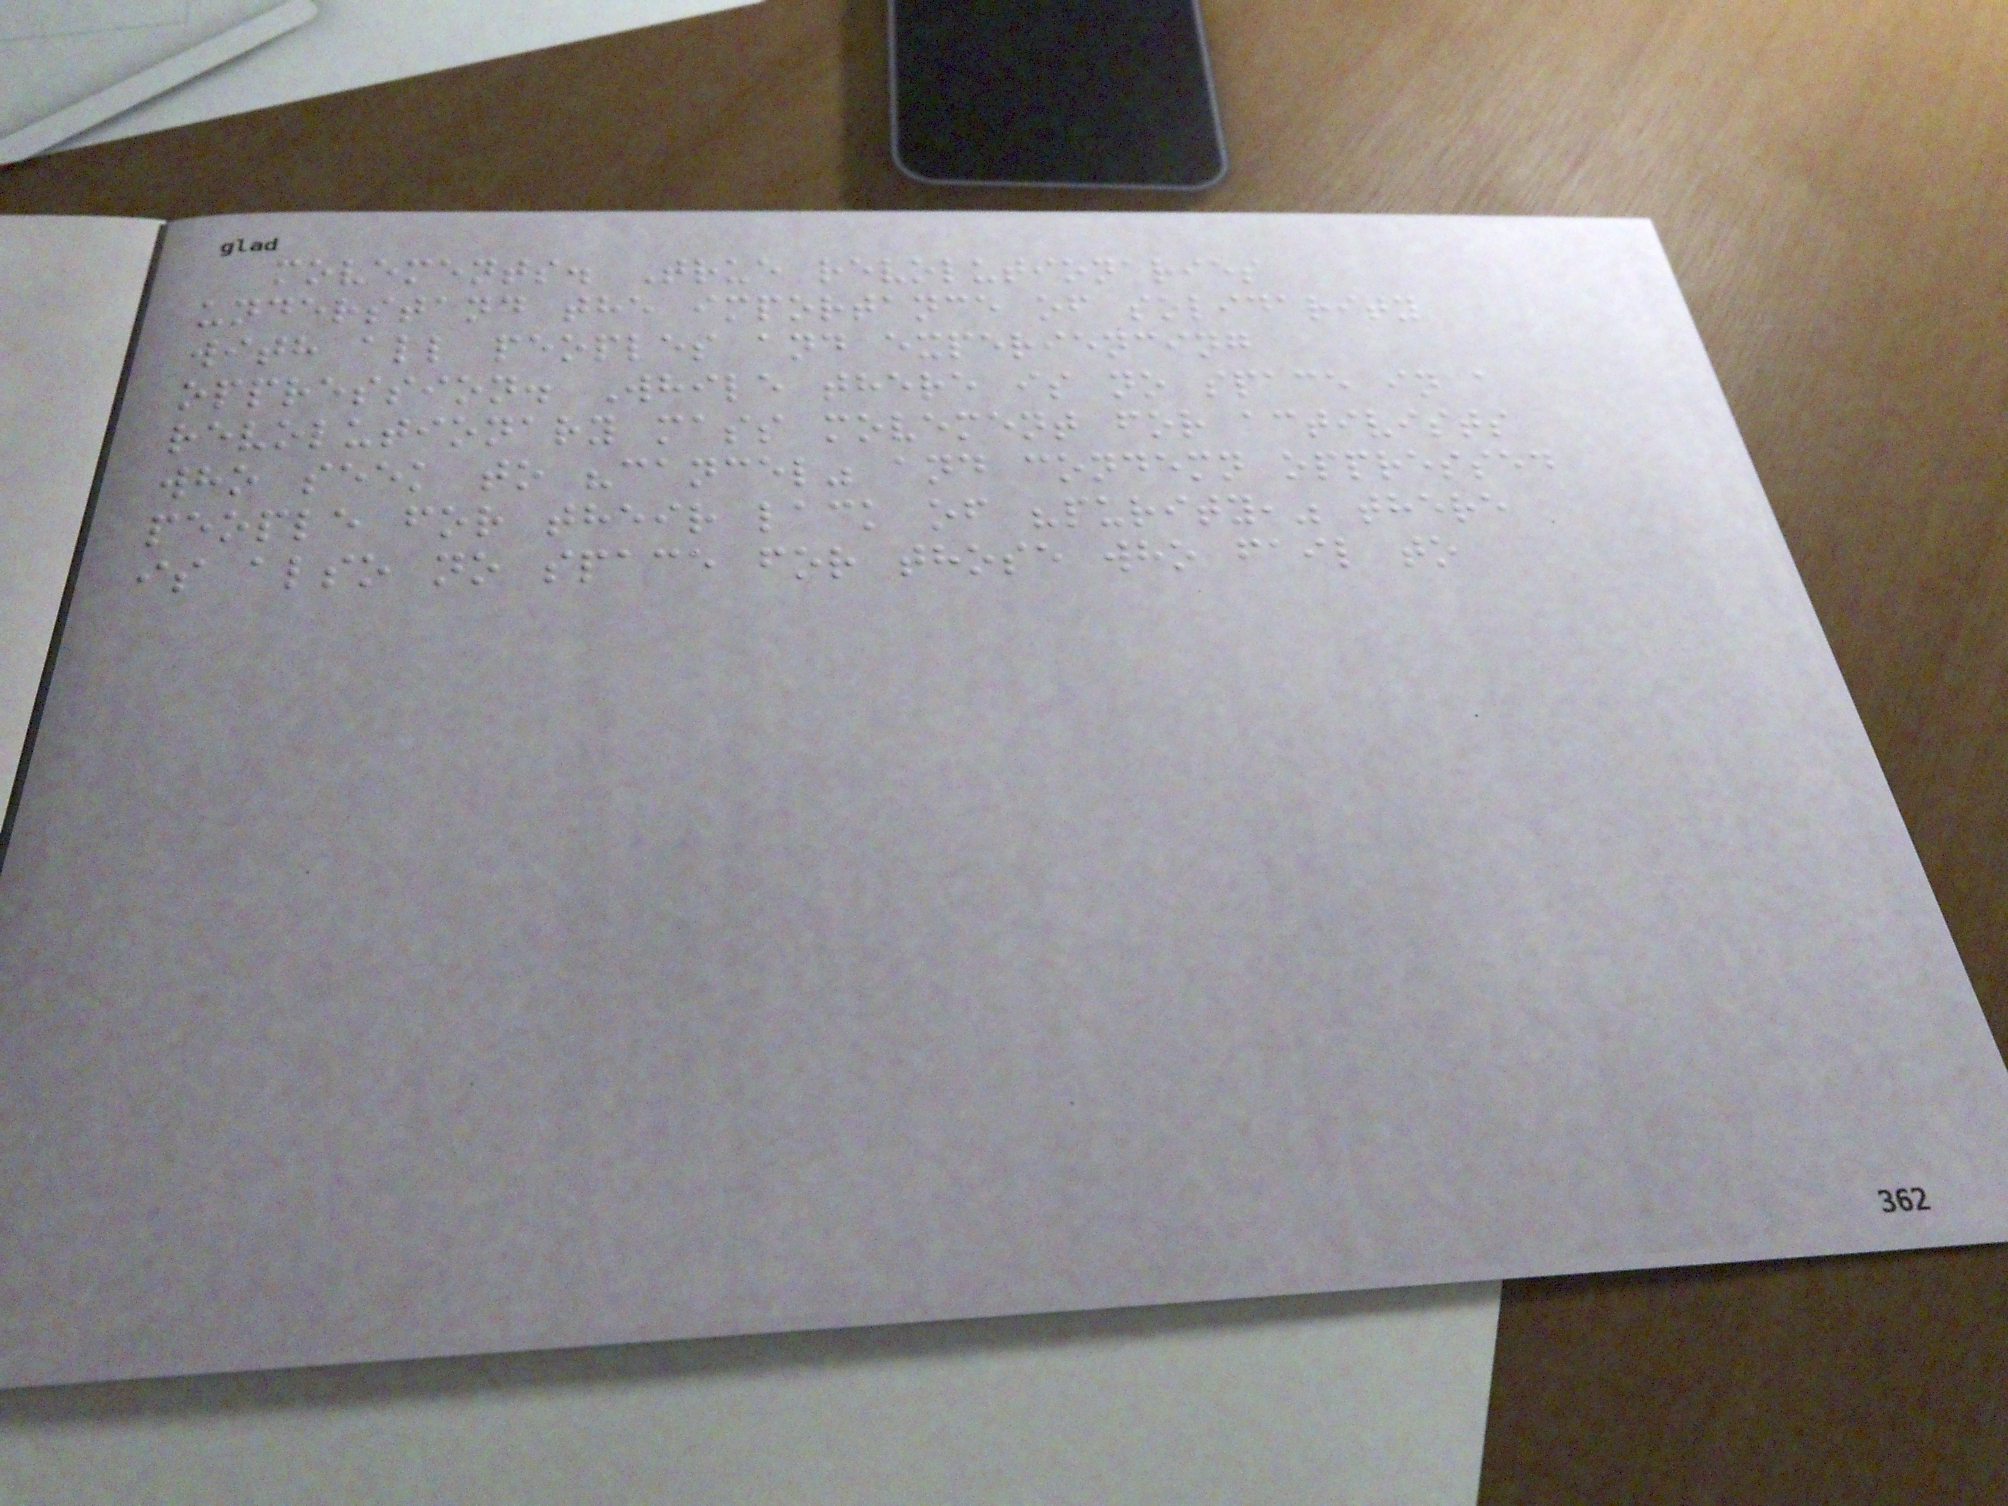movements. True revolutionaries
understand the importance of solidarity
with all peoples and experiencing
oppression. While there is no space in a
revolutionary mass movement for activists
who seek to "cancel" and condemn oppressed
people for their lack of "purity," there
is also no space for those who fail to
